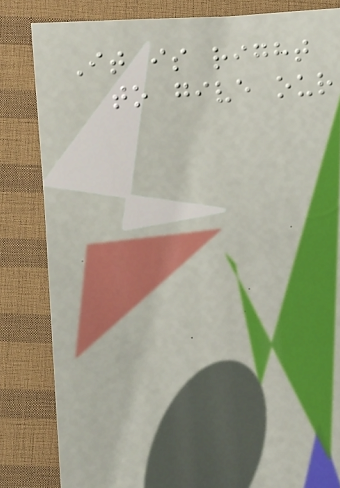It is right
to give our
